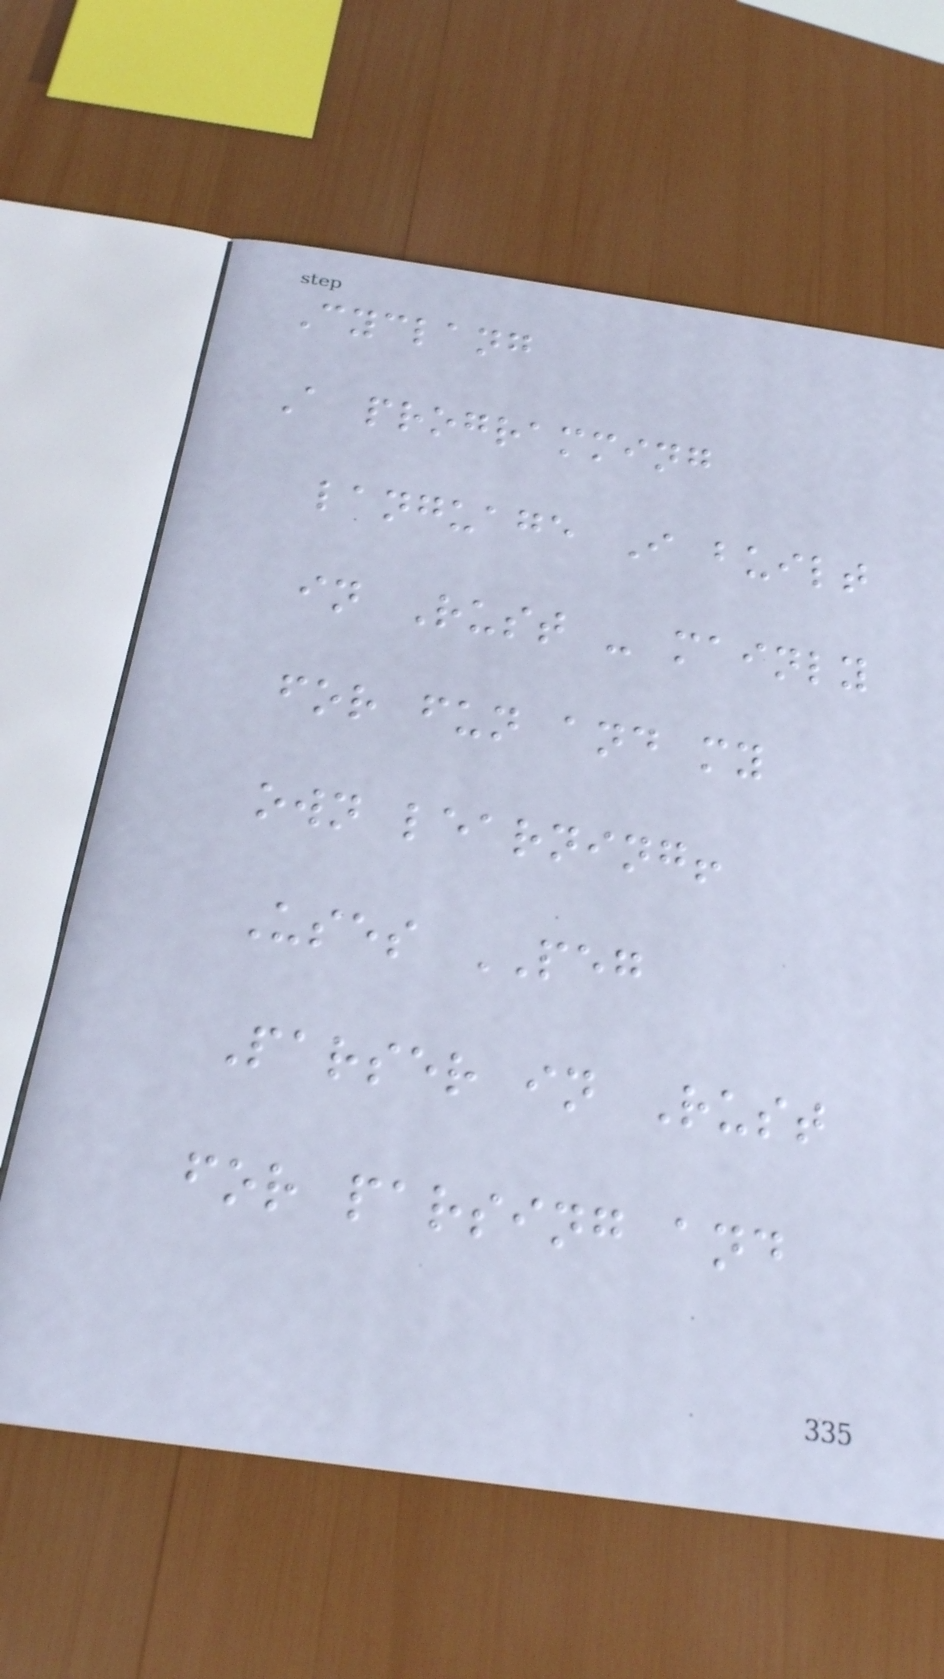Cyclang
A programming
language I built
in Rust - mainly
for fun and my
own learning!
Uses PEG
Parser in Rust
for parsing and
